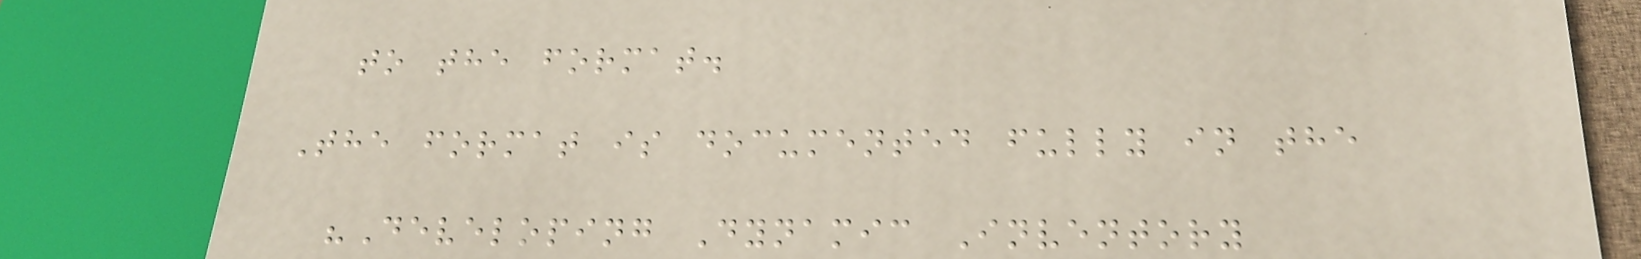to the format.
The format is documented fully in the
"Developing Dynamic Inventory
